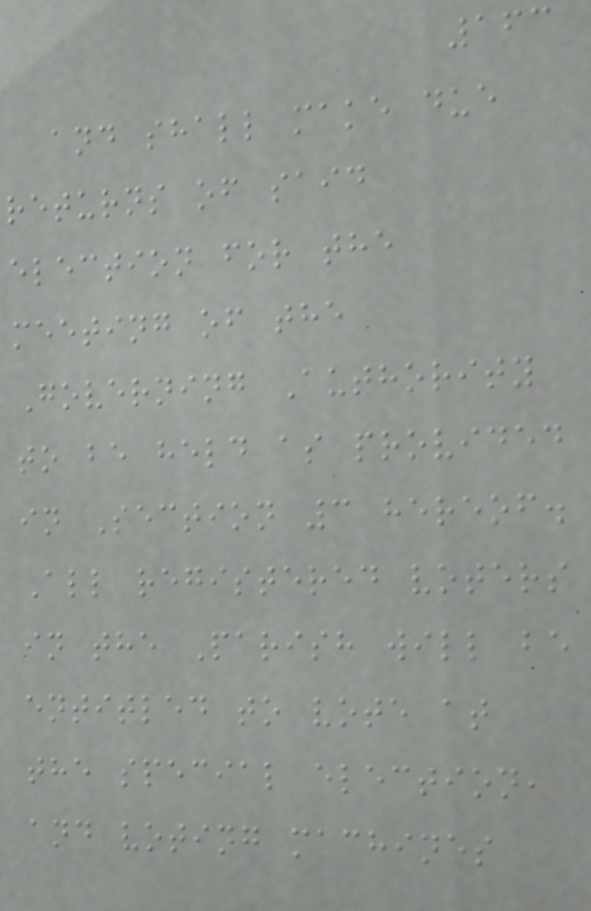163
and shall make due
returns of said
election for the
meeting of the
Governing Authority
to be held as provided
in Section 3 hereof.
All registered voters
in the Parish will be
entitled to vote at
the special election,
and voting machines
